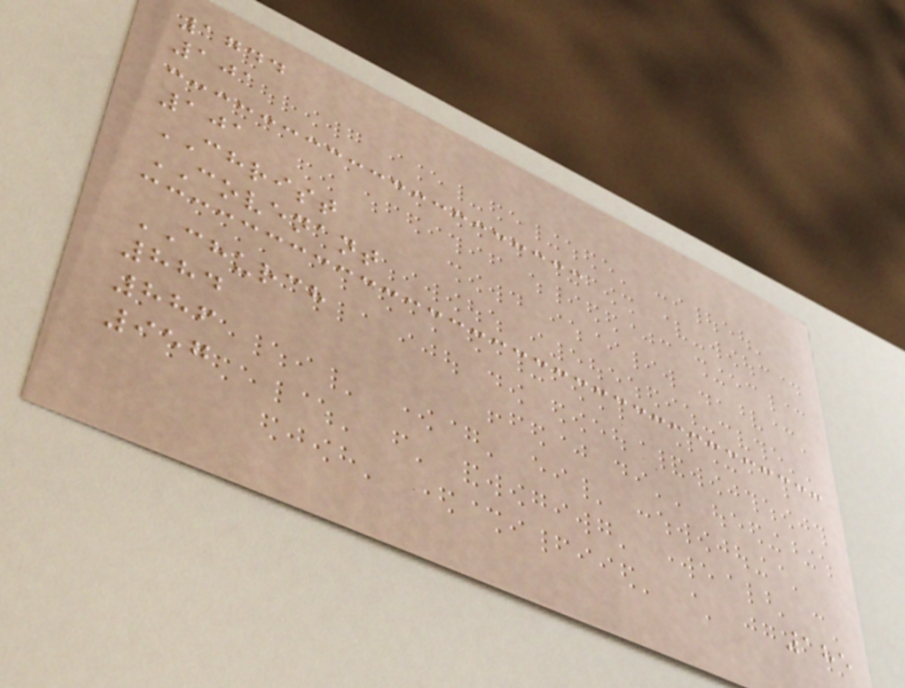1744
101
101
CHRIST
COVENANT
CHURCH
884
886
957
185
